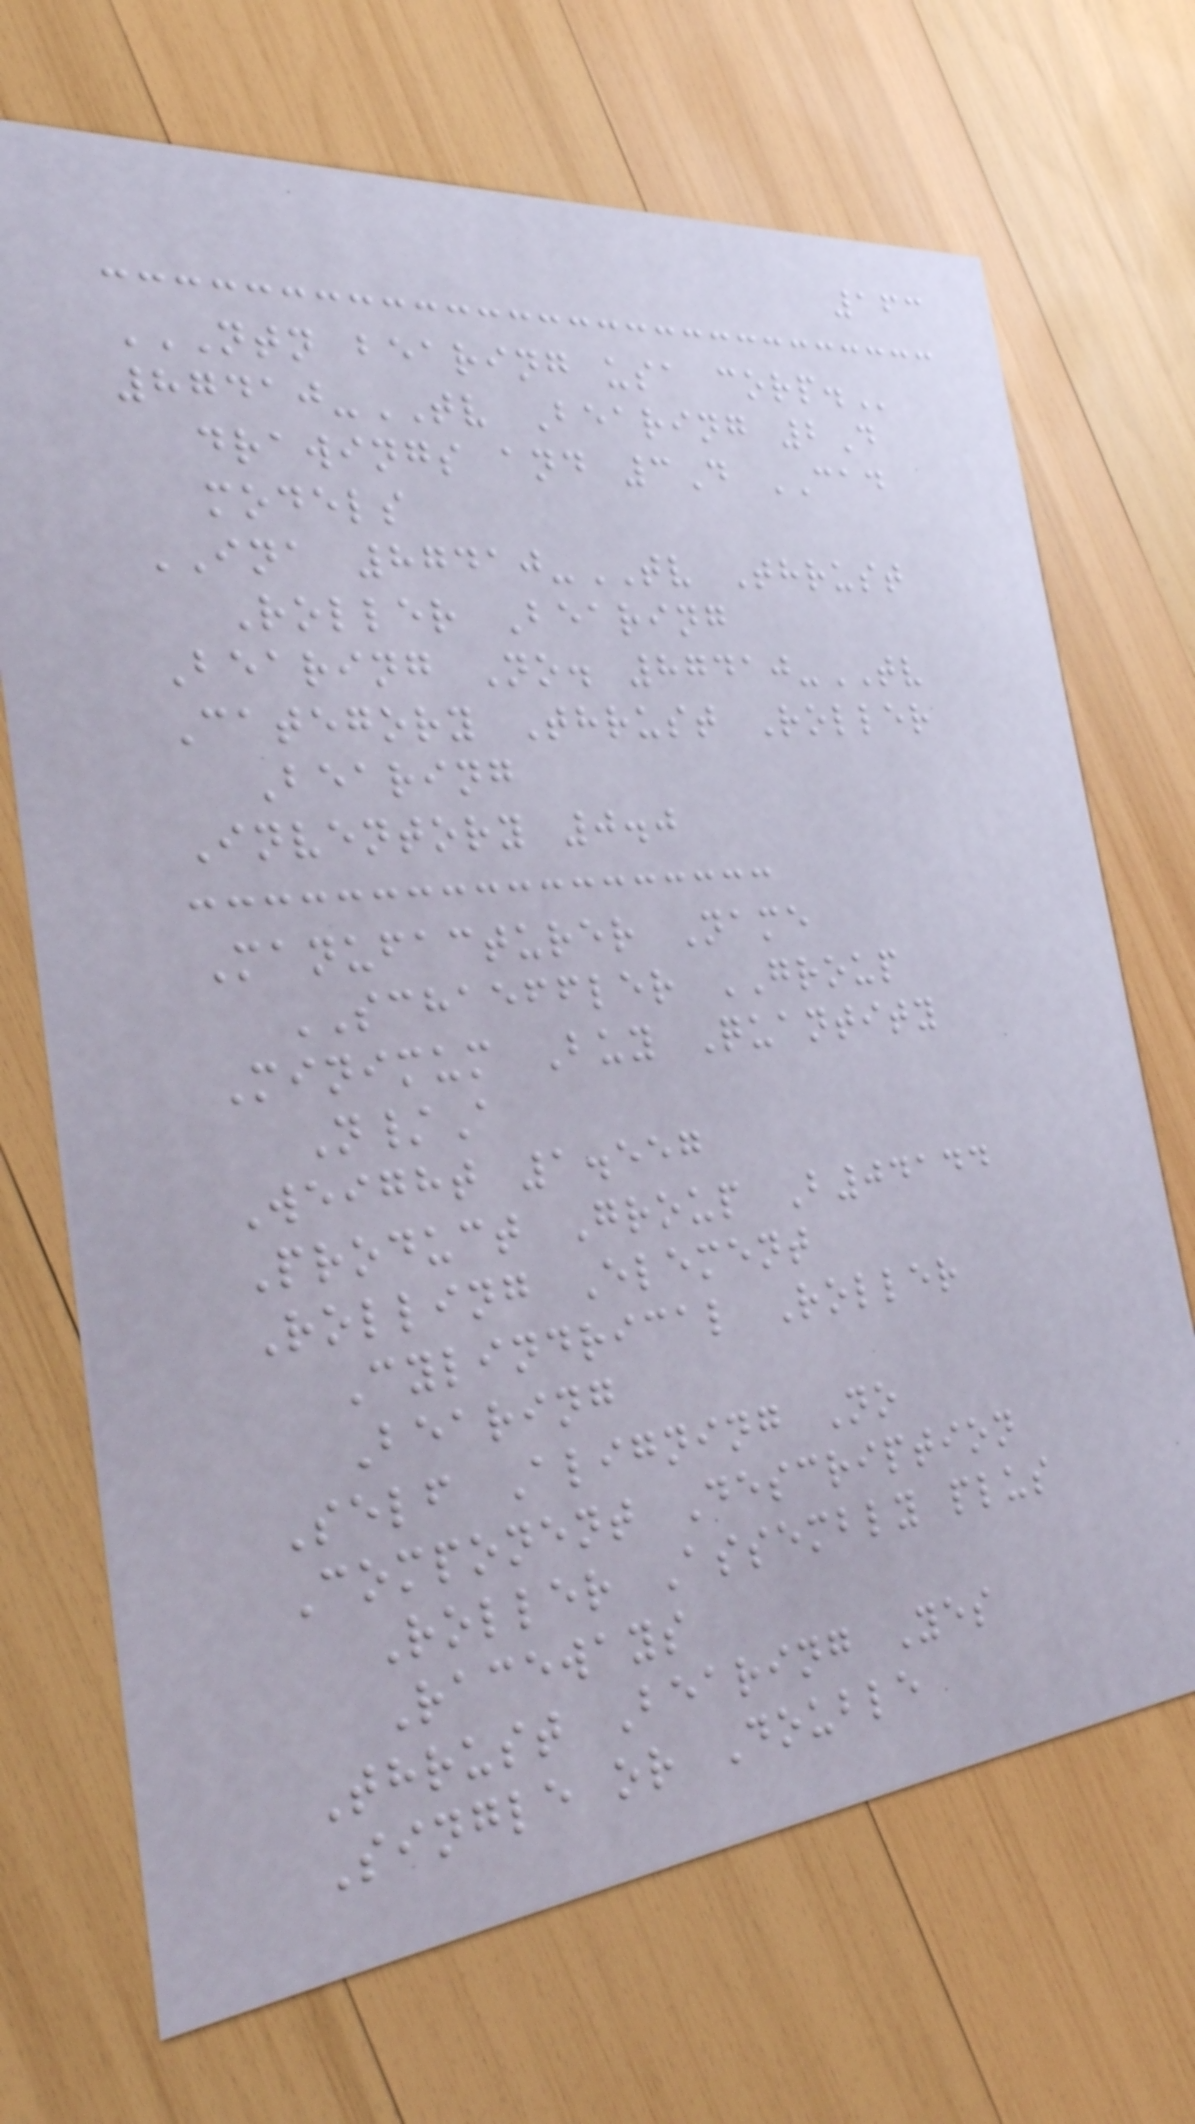163
NTN BEARING USA CORP.
87410-TV Bearing 2D
drawings and 3D CAD
models
INA 87410-TV Thrust
Roller Bearing
Bearing No. 87410-TV
Category Thrust Roller
Bearing
Inventory 0.0
Manufacturer Name
SCHAEFFLER GROUP
Minimum Buy Quantity
N/A
Weight 1.557
Product Group B04144
Rolling Element
Cylindrical Roller
Bearing
Self Aligning No
Component Description
Roller Assembly plus
Raceways
Thrust Bearing Yes
Single or Double
